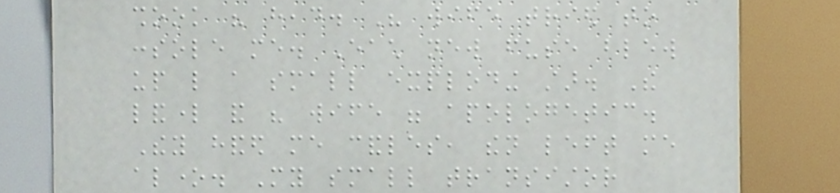shook his head. His wife tried to
console me. Each new fuse blew
up like a small exploding star. The
landlord and his wife were apologetic.
They handed me candles, then left me
alone. My small transistor
